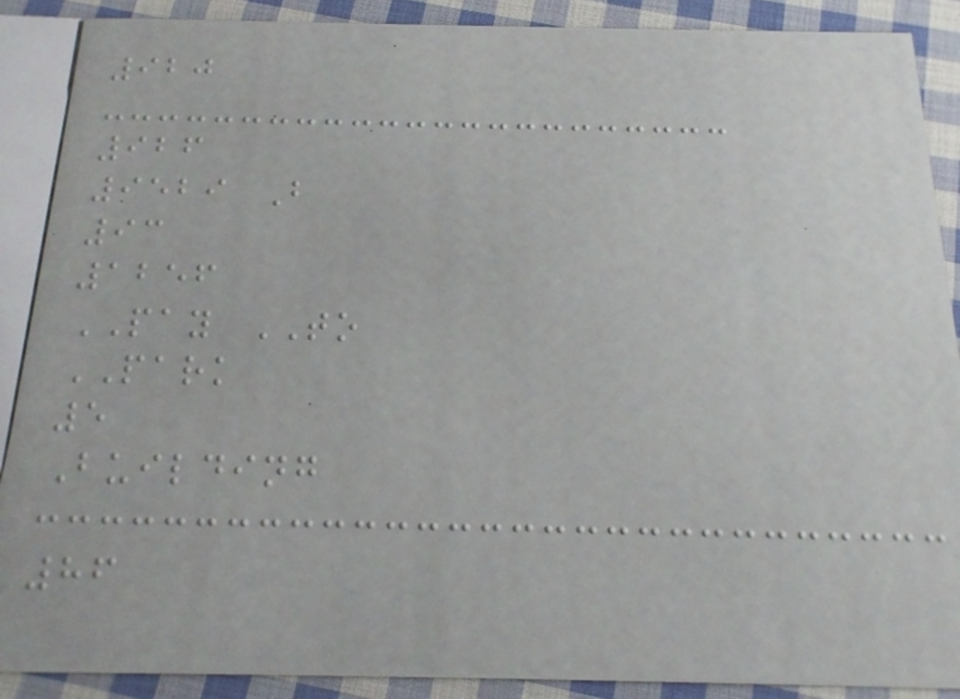920
926
9529 B
93
1256
PAY TO
PARK
5
Building
86
